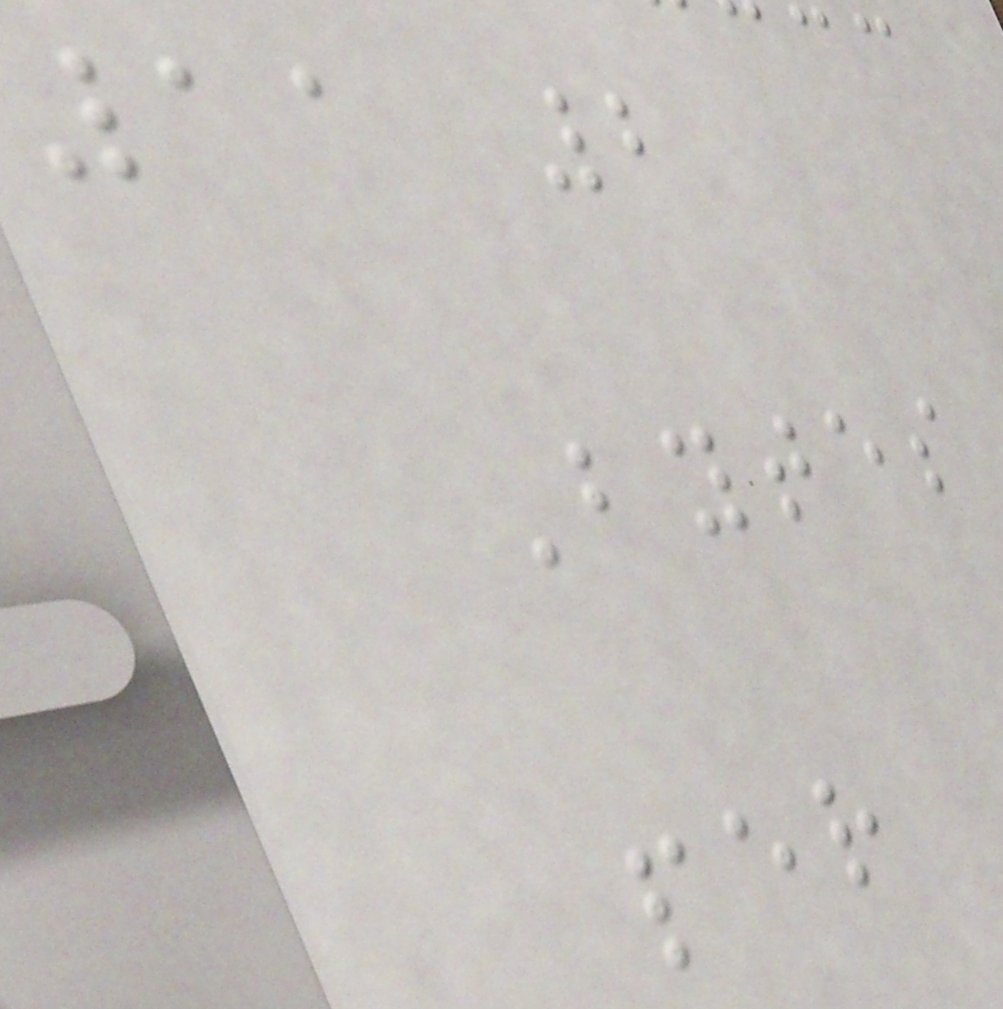11 2
Bytes
per
